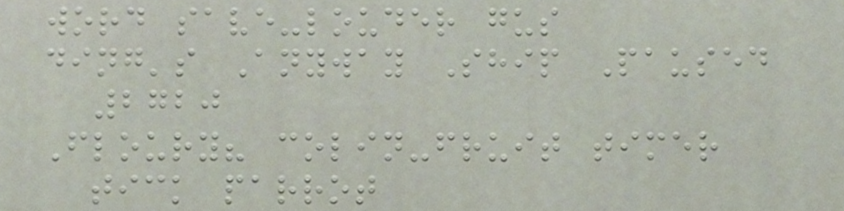word save-louder gus
ding's Anyway Ship Paused
2720
Floury? colin-fruit timer
tick parrot
